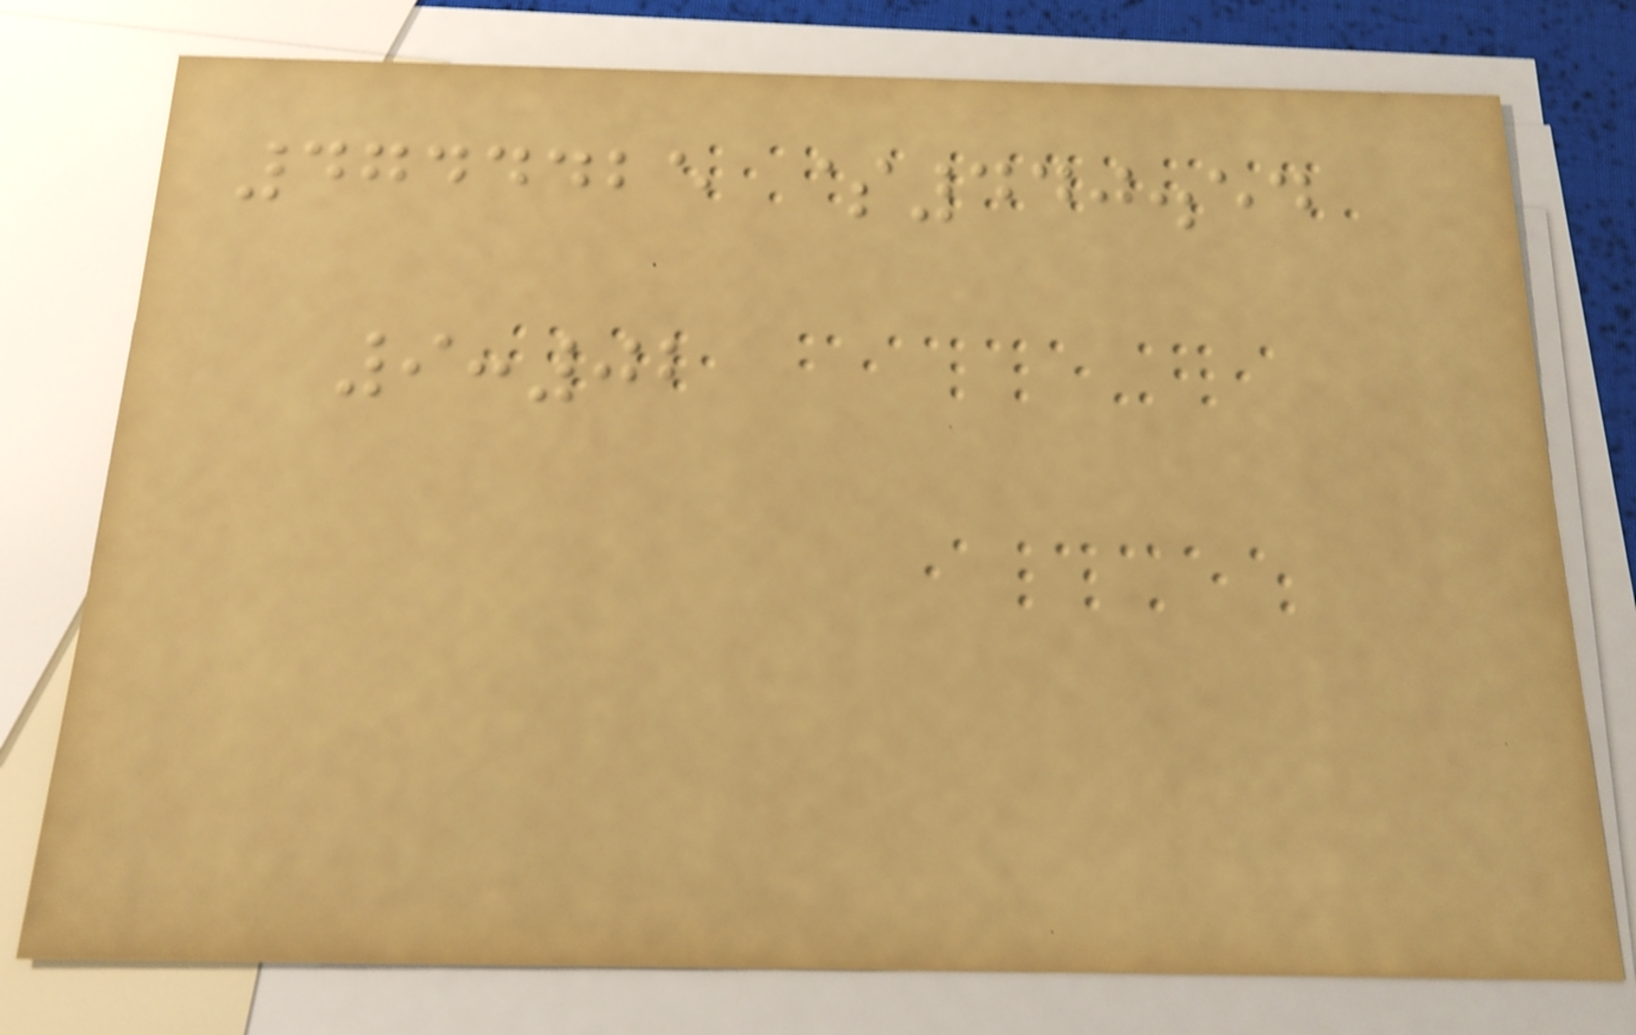4744425 $440.54
9:02
